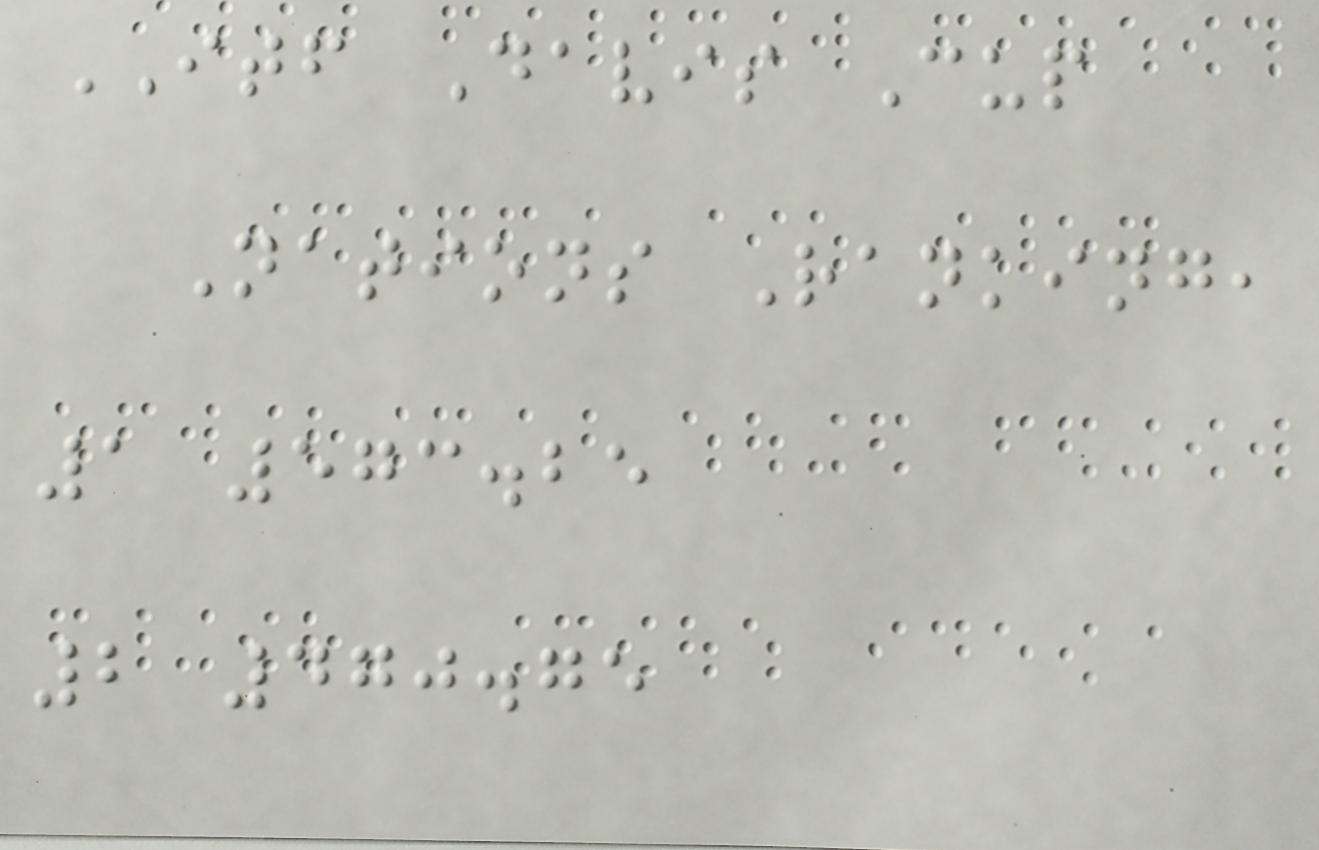ITF Davis Cup
Nations Ranking,
1 573.25
2 470.75
